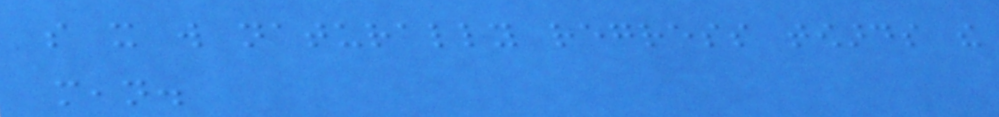so it will naturally regress towards the
mean.
